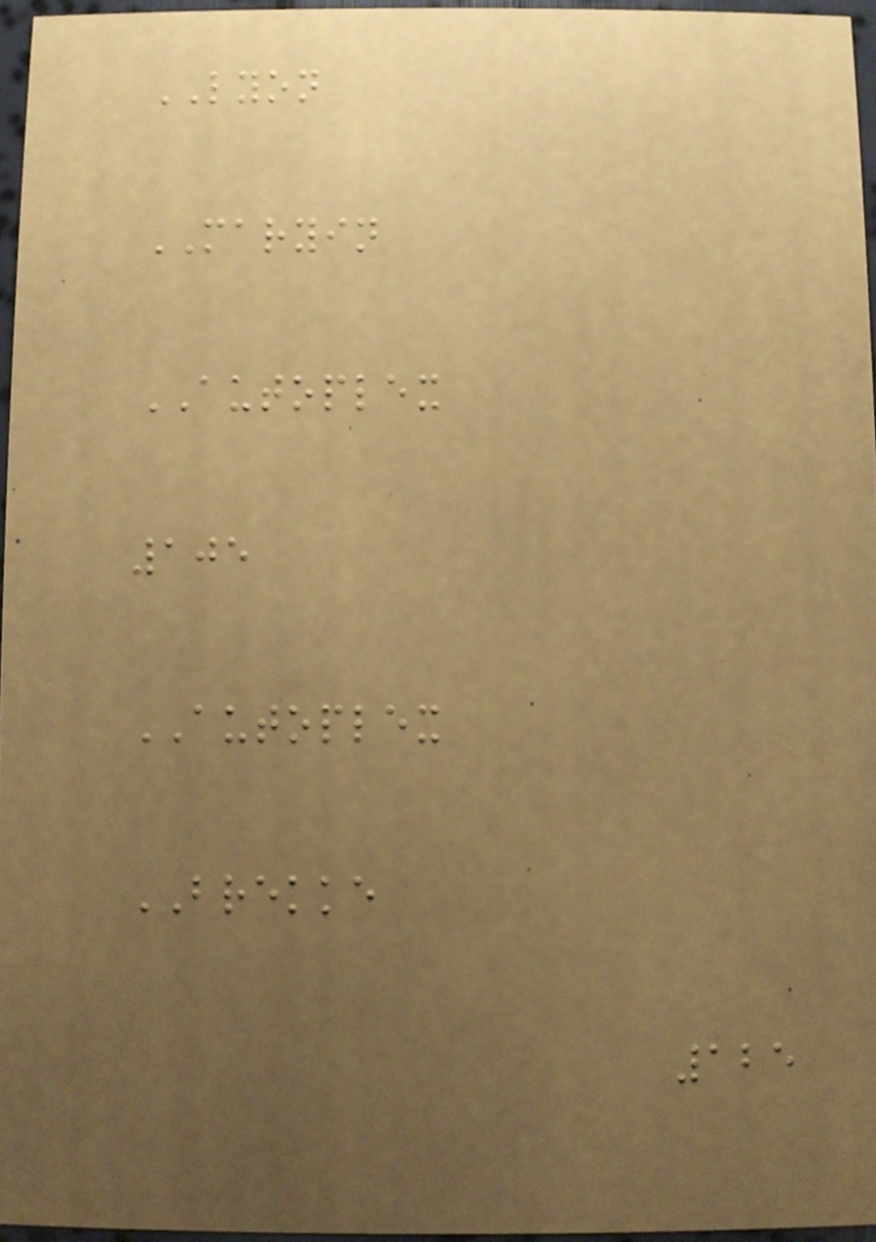LYON
MARYIN
AUTOPLEX
105
AUTOPLEX
BREKKE
125
